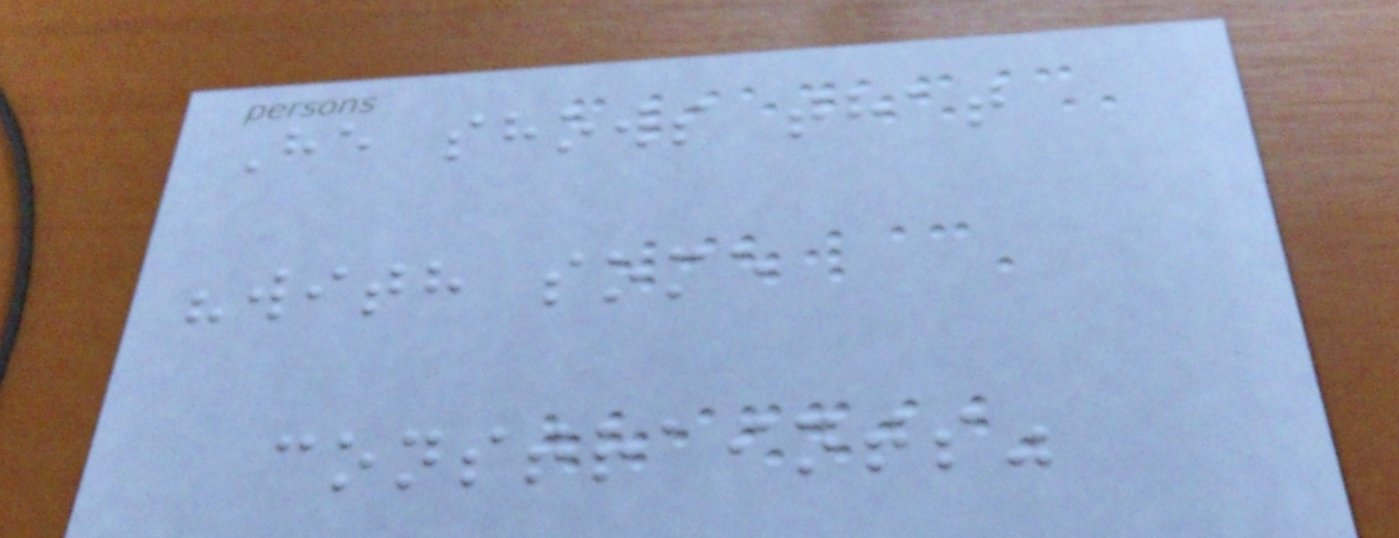He shows that
"with some
constraints"
